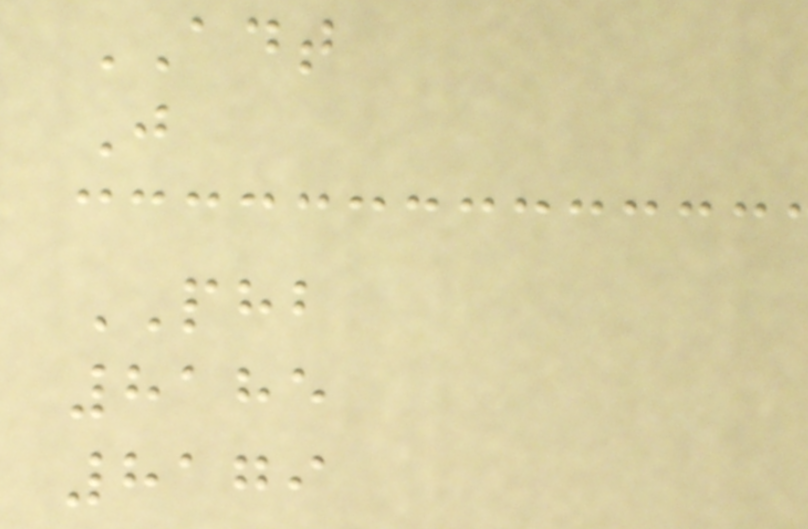ADT
J
PHB
8185
8179
